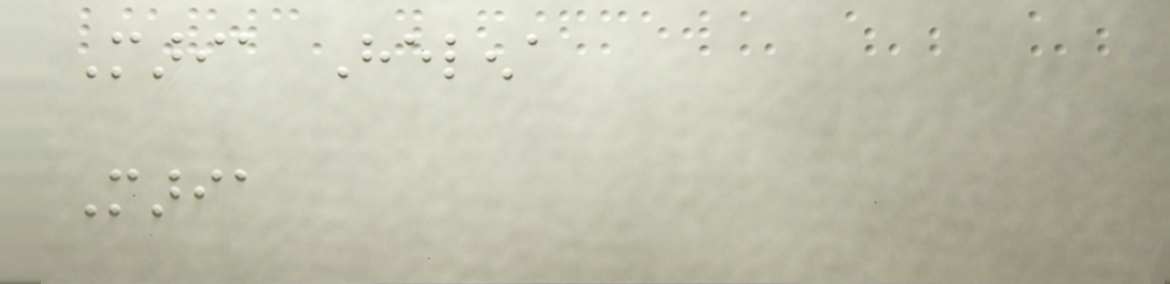Maria Helena
Maria
